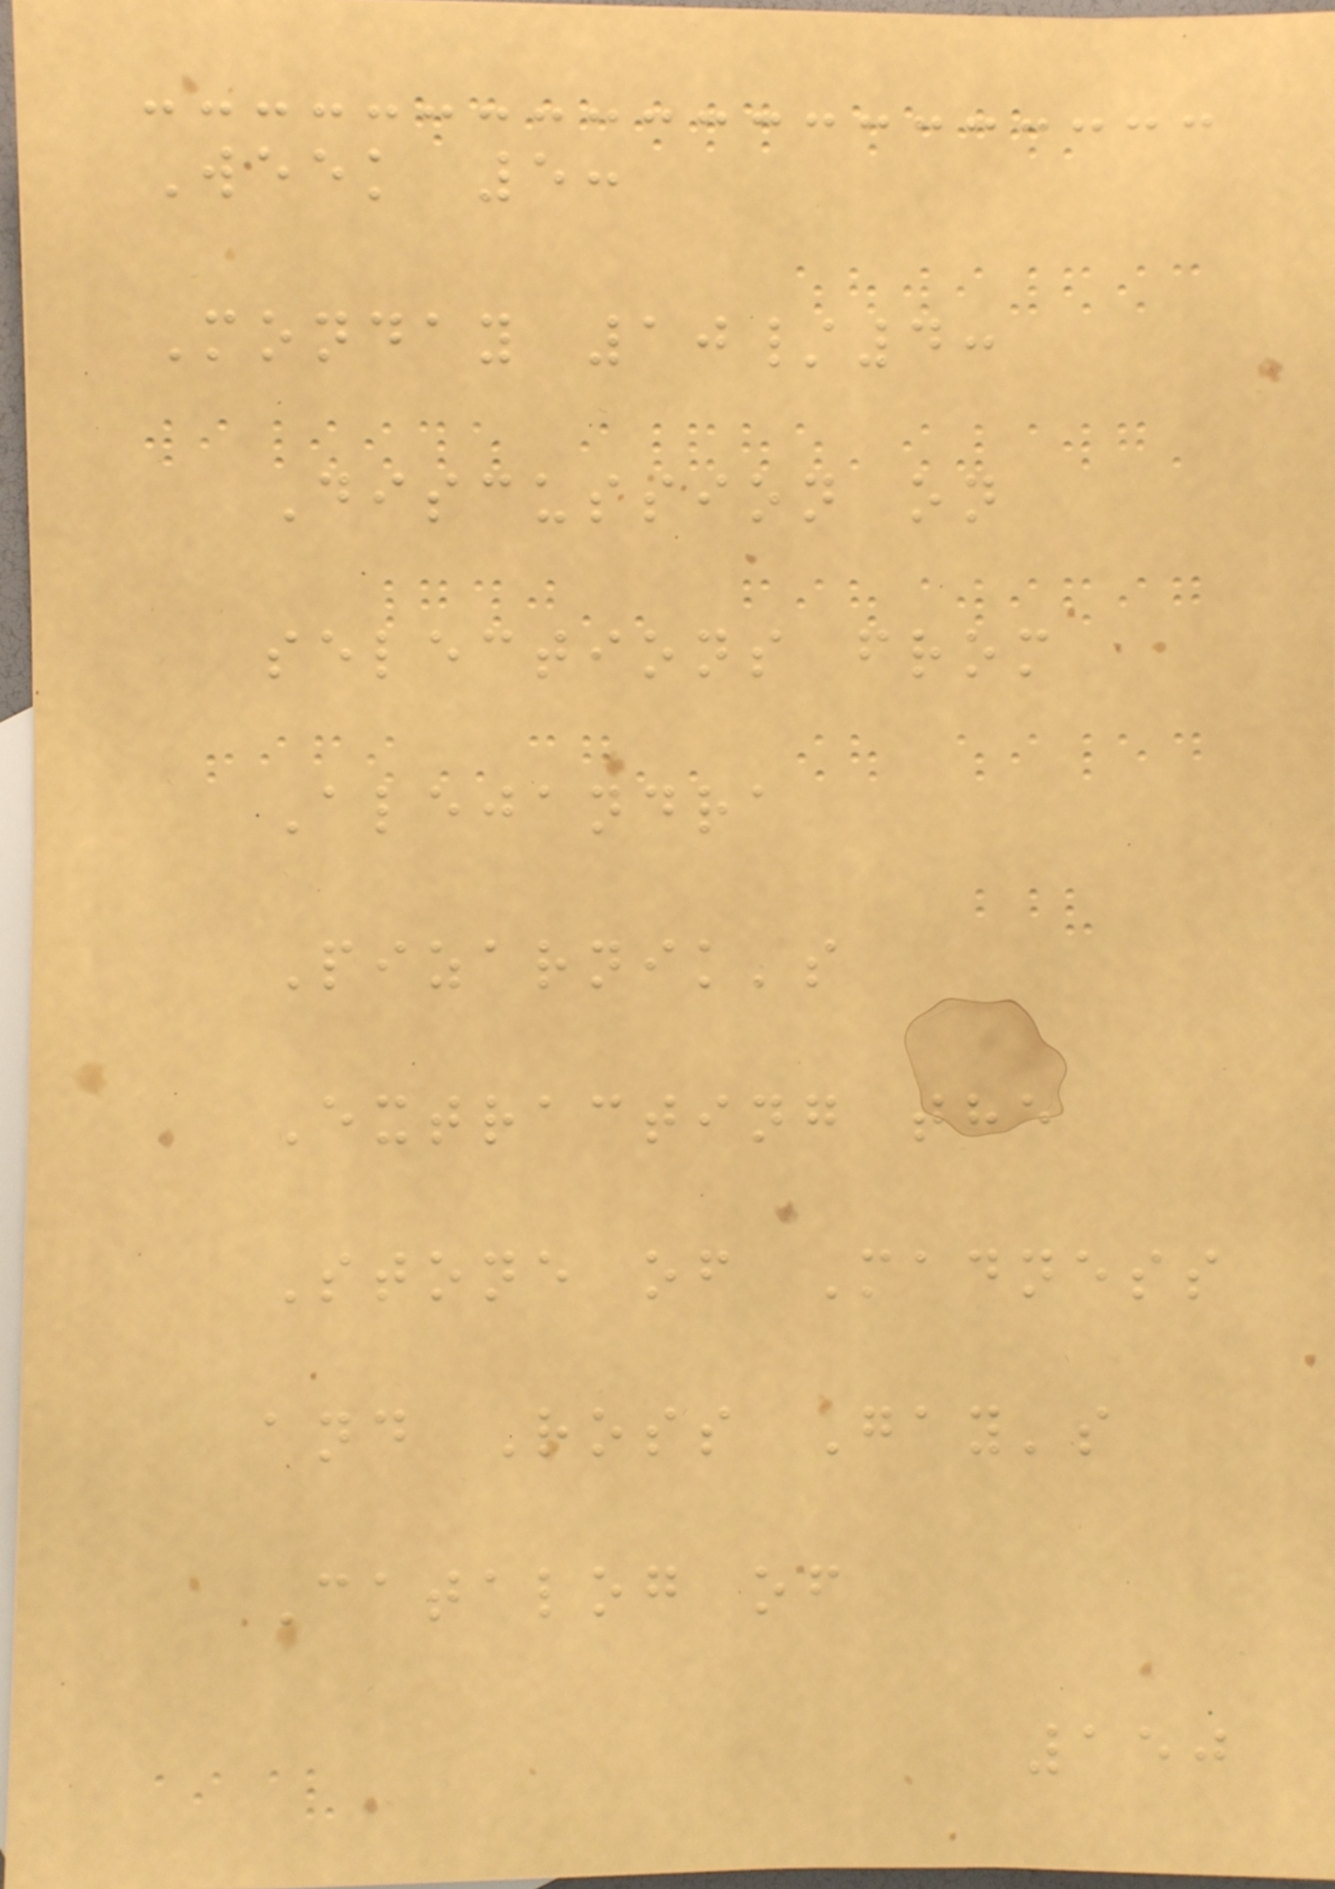Week 5:
Monday 10/4:
Discussion on
selections from
Alejandra
Pizarnik's
Extracting the
Stone of Madness
and Ross Gay's
Catalog of
150
